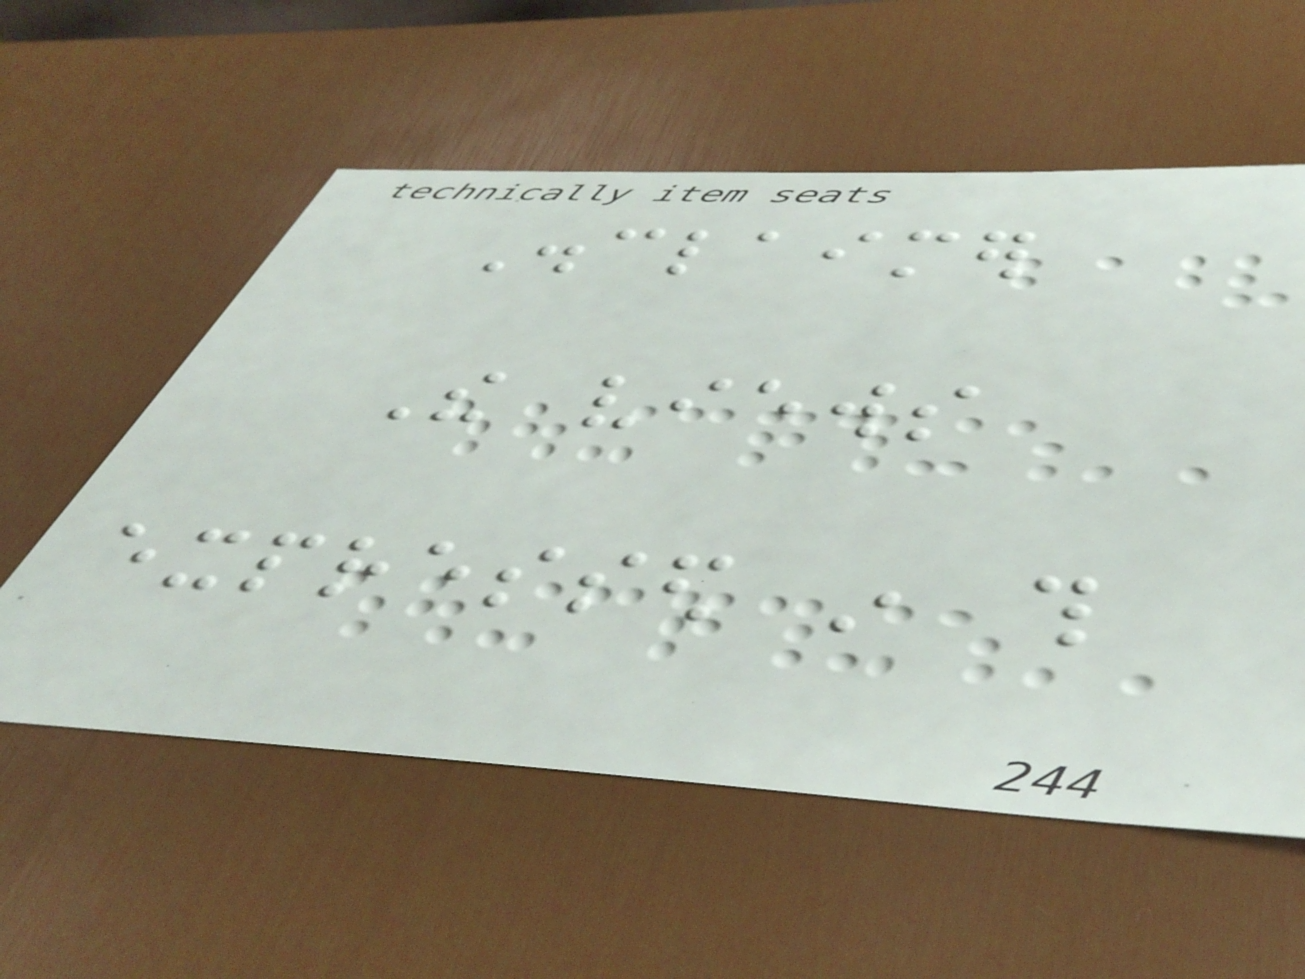Disclaimer
The views
expressed in this
